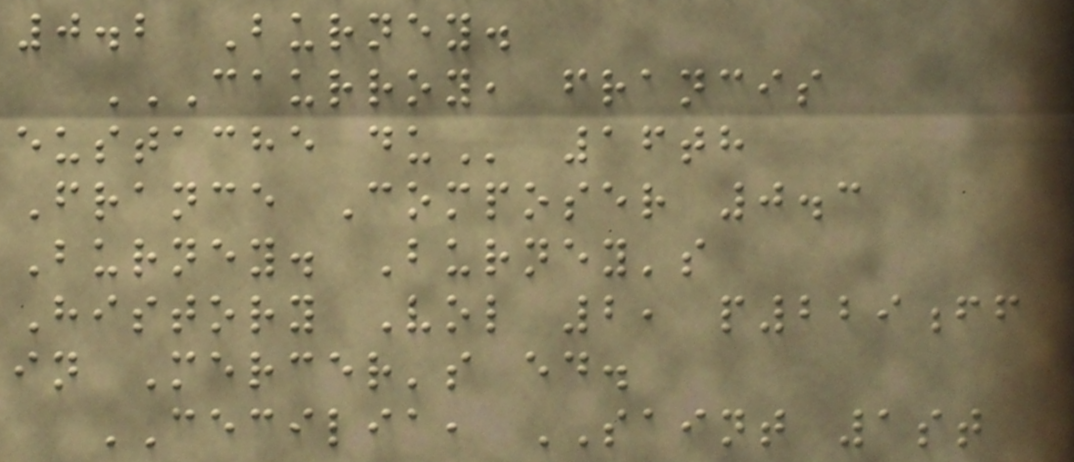0.2 Burney.
CAURROY, FRANCIS
EUSTACHE DU 16th
France Composer 0.3
Burney. Burney's
History Vol 2, p229ff
in Mercer's ed.
CECILIA, SAINT 1st
